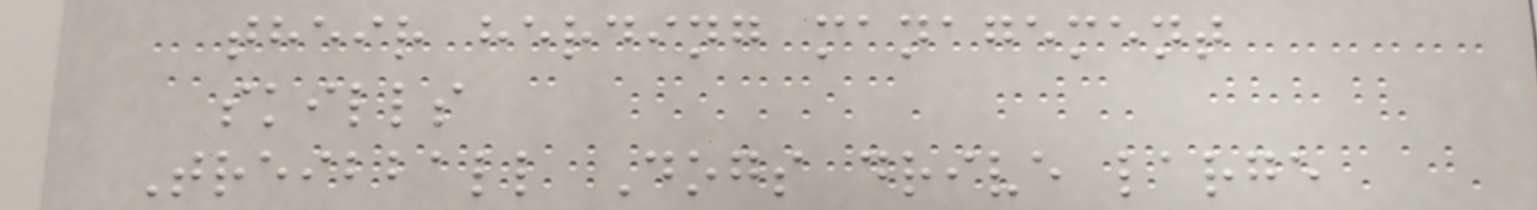their herding management
skills
Treibball Dogs drive large
